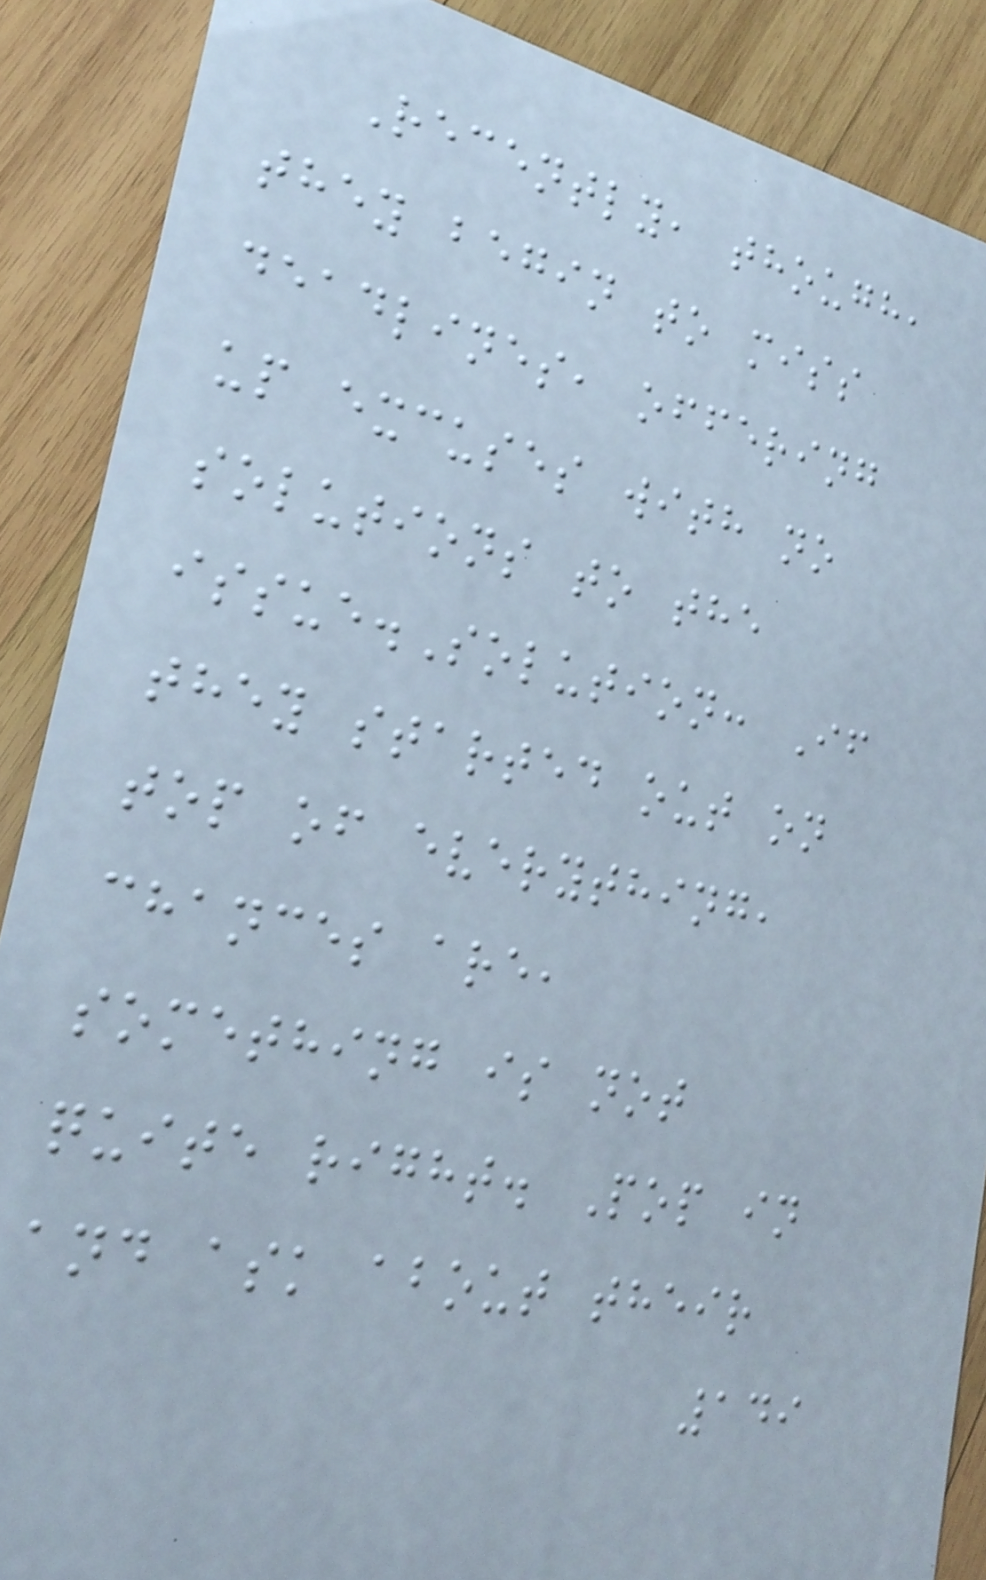Recently, though,
they begin to miss
deadlines, offering
up excuses with no
solutions to the
issue.Solution: If
they started out on
top of everything,
chances are,
something is not
quite right. Pop in
and ask about their
149
